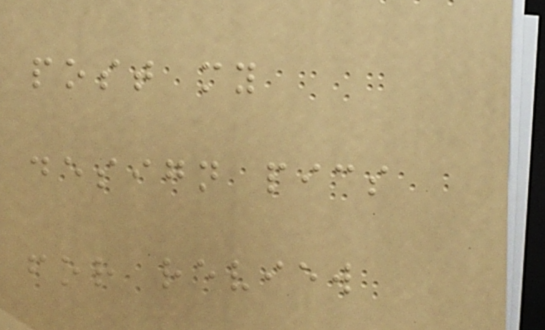post my
design pics
for review
